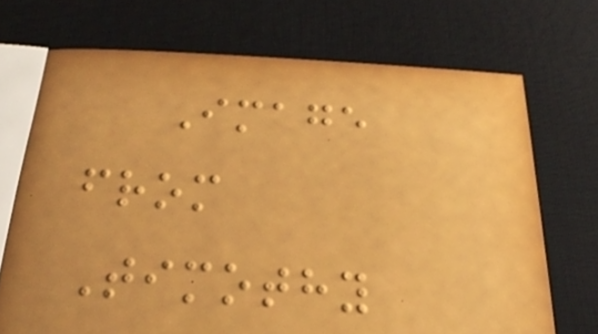Image
from
Timothy
